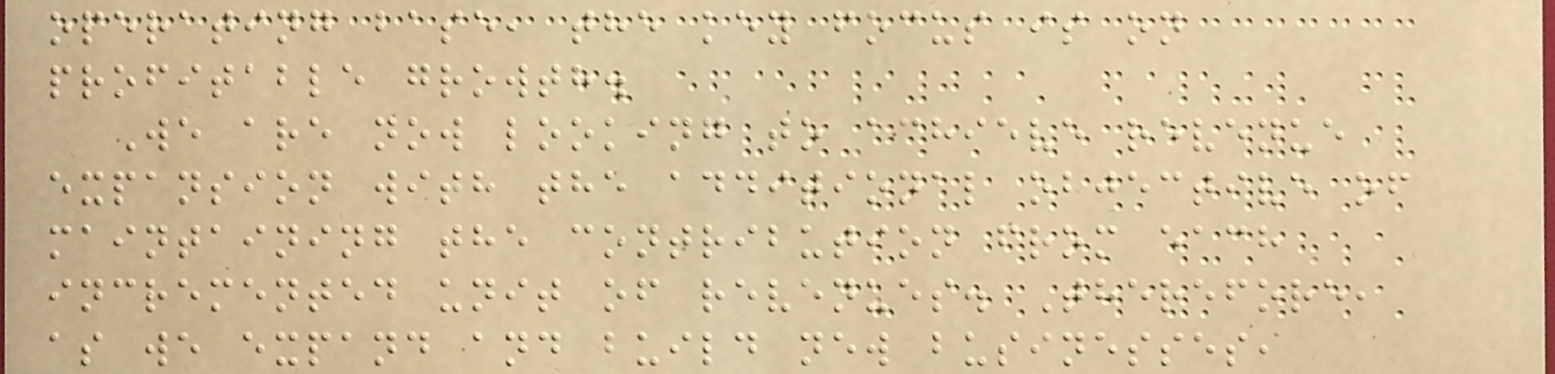operating base, the key focus is on
profitable growth.
We are now looking to achieve revenue
expansion with the additional objective of
maintaining the contribution from each
incremented unit of revenues. Therefore,
as we expand and build new businesses,
